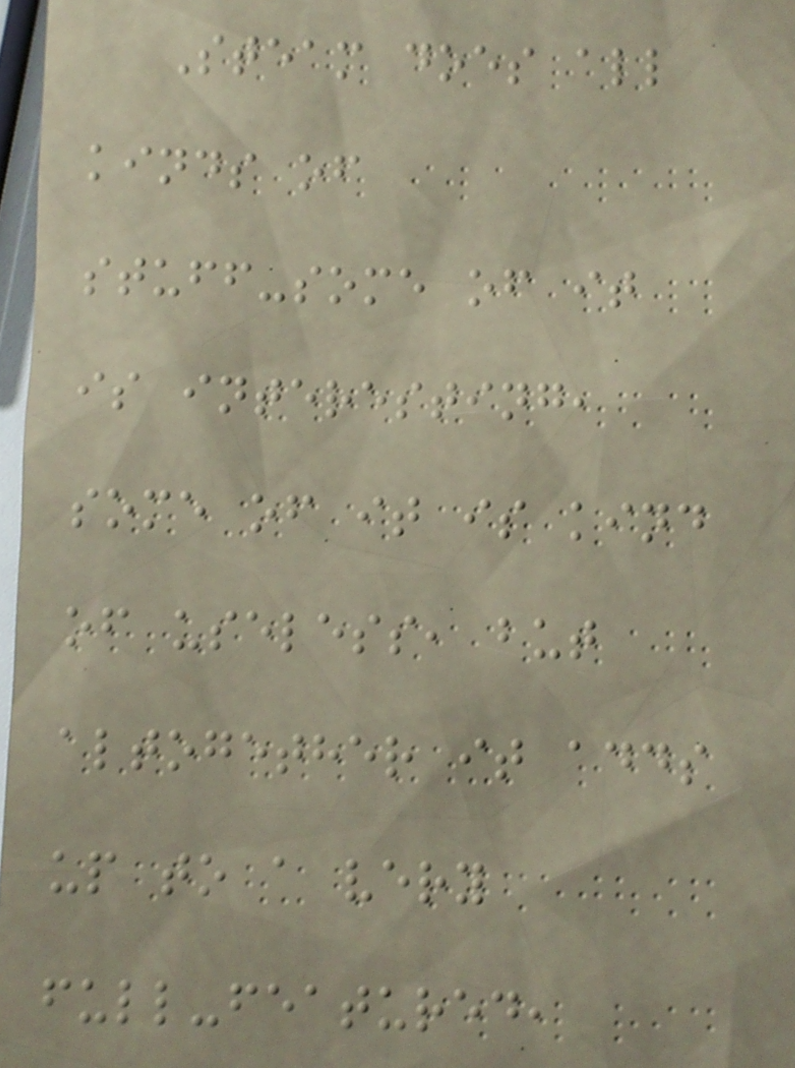Steam does all
kinds of
stuff-some of it
is interesting,
some of it is kind
of useless, but
altogether it adds
up to a very
full-featured,
